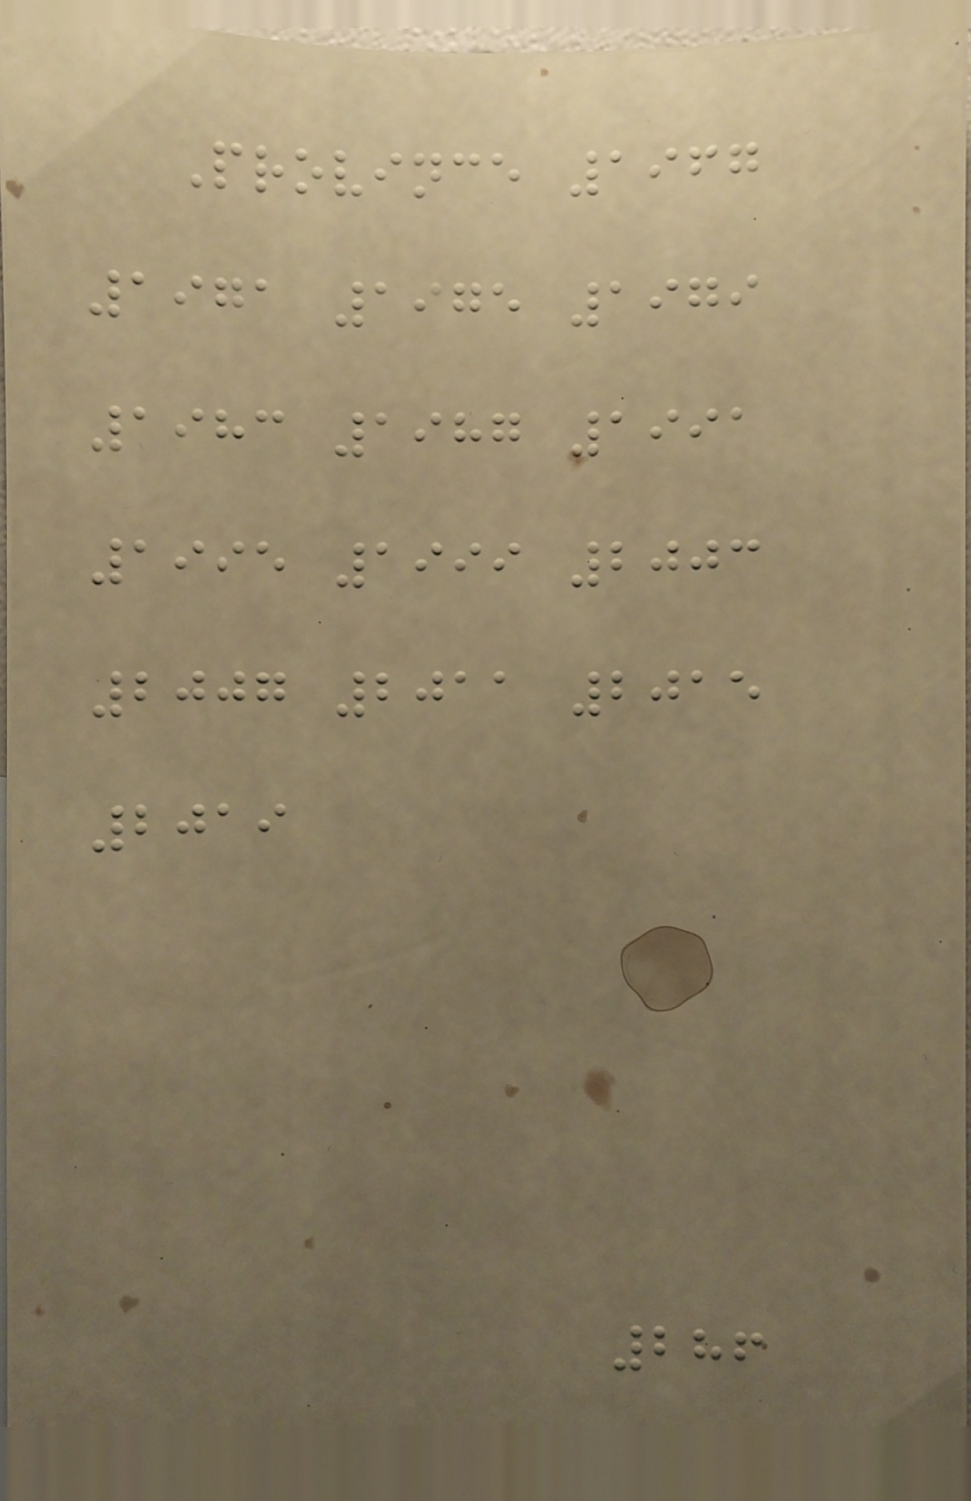Province 1967
1971 1975 1979
1983 1987 1991
1995 1999 2003
2007 2011 2015
2019
286
